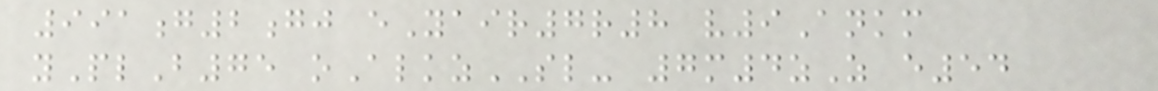991g2gj eYair7r8 v9Ankm
yPlB75 oAlkzSL- 7m4zZ e54
